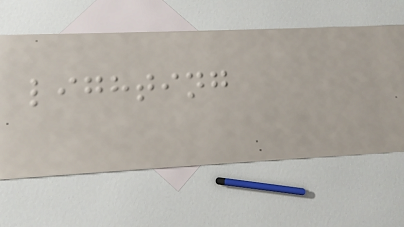lighting
